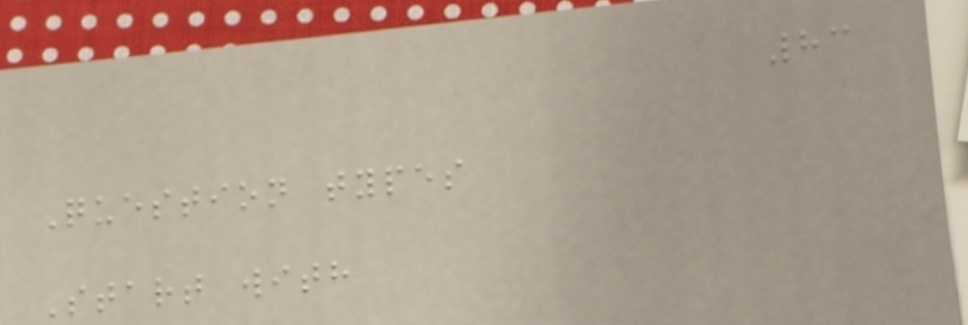83
Question types
Start with
